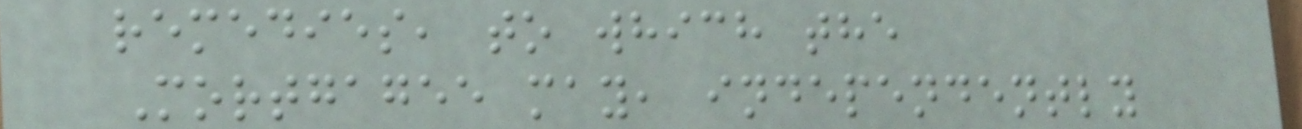remedies, to which the
Mortgagee may, independently
